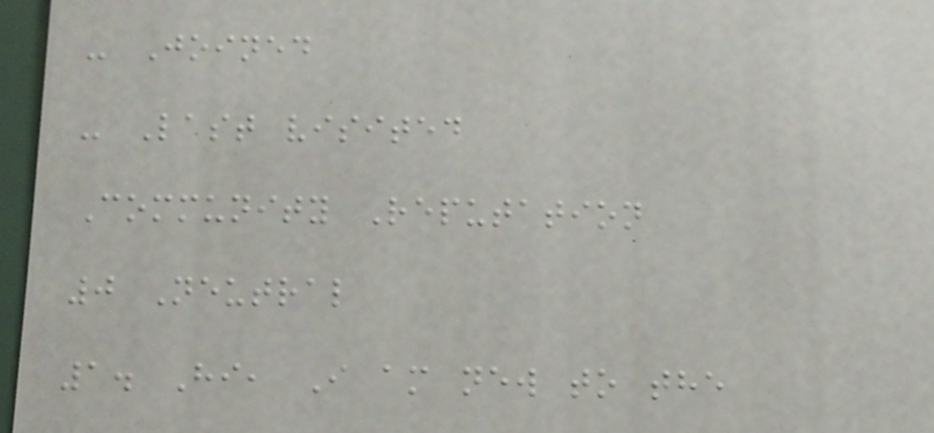- Joined
- Last visited
Community Reputation
0 Neutral
1. Hi, I am new to the
